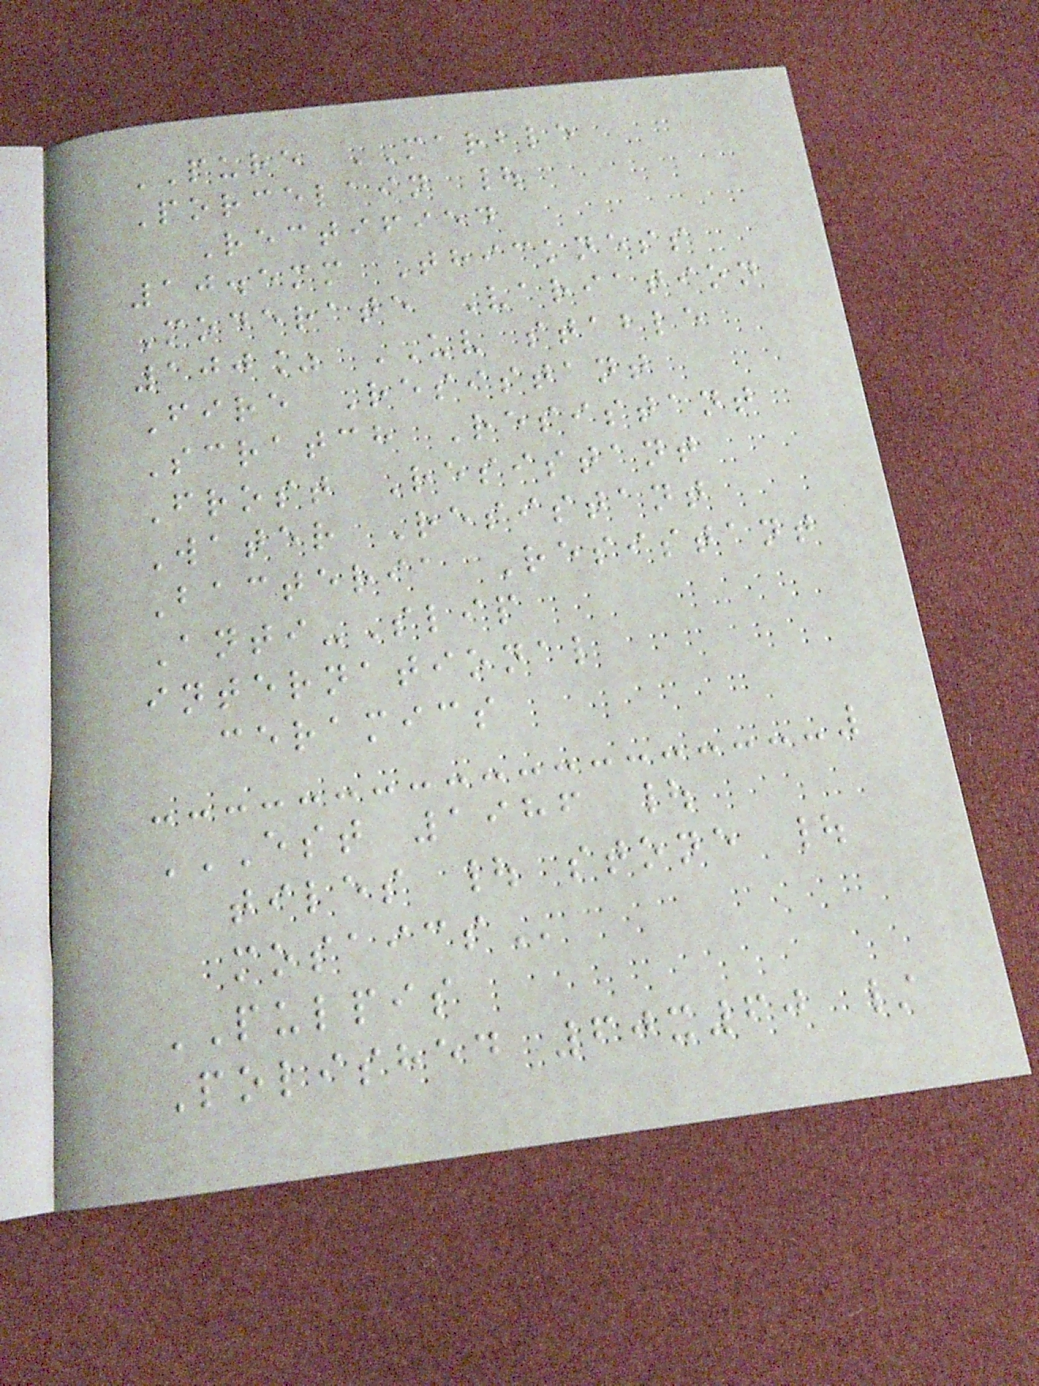PURE MARBLE
Porcelain |
Rectified
10.5mm Thickness
Moderate Variation
100% UV stable
Fire Resistant
Scratch Resistant
Frost Resistant
Water Resistant
Bacteria Resistant
Anti-Slip
international
ceramics
EST 1986 |
TILES | STONE |
MOSAICS
PULPIS
Polished 60x60 /
